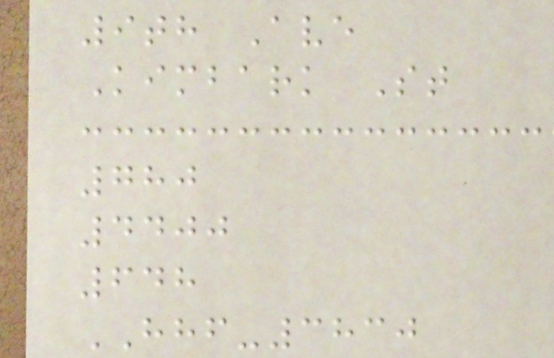9th Ave
Kimbark St
780
4400
648
HHF-3830
